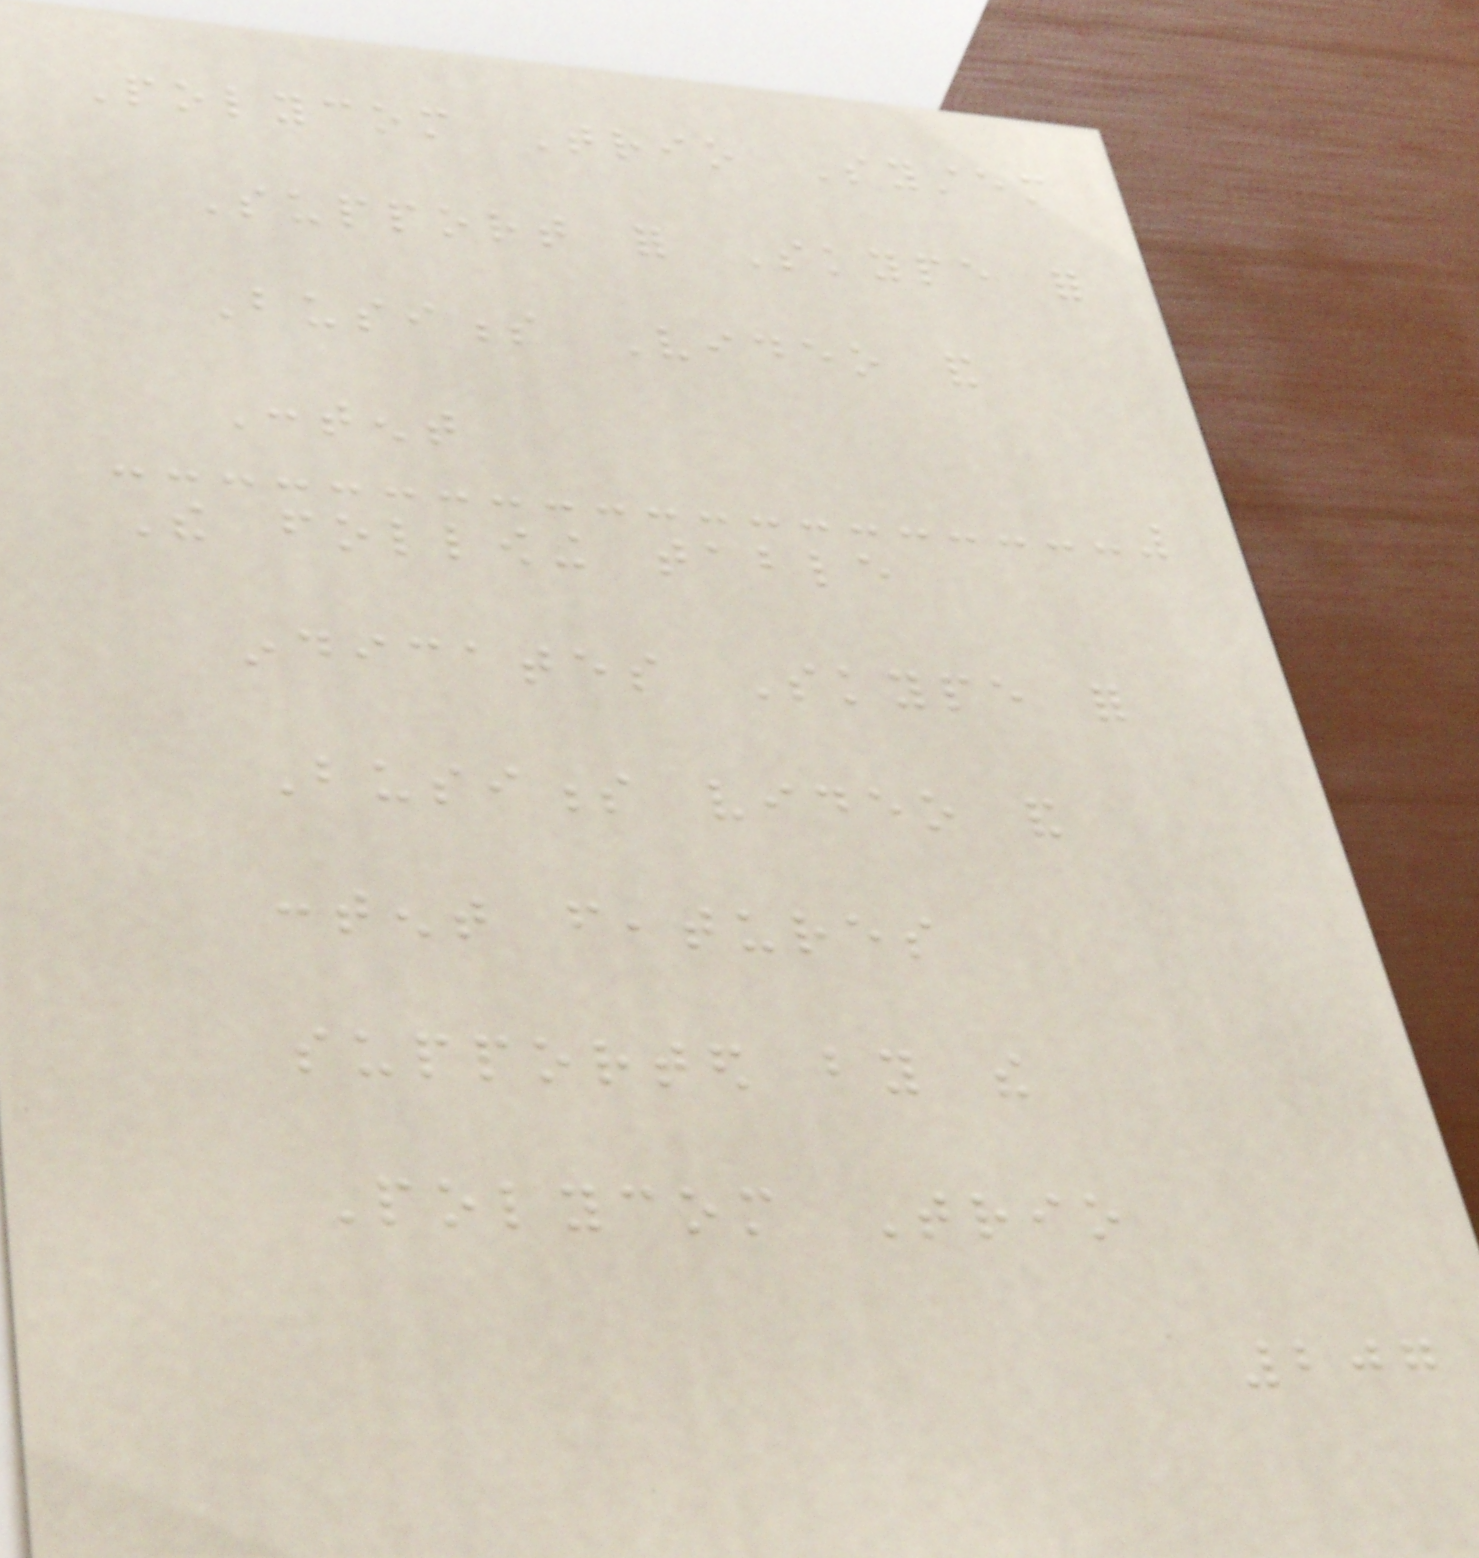Polycom Trio System
Support for Skype for
Business Video and
Content
The following table
indicates Skype for
Business video and
content features
supported by the
Polycom Trio
207
